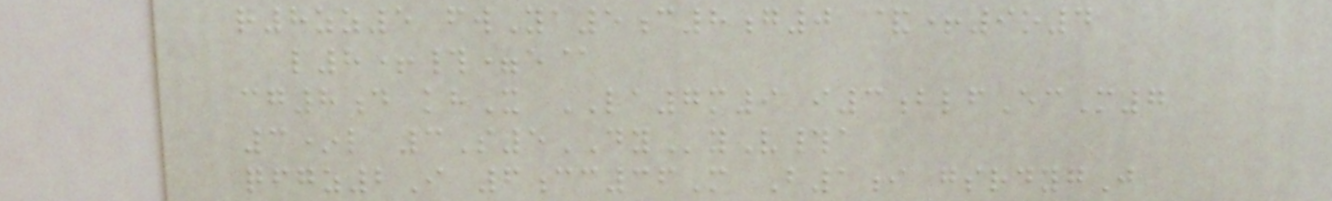r8zz5 fwYa5c8g0 &+9o4
l8+#=e@
cg8d khX LA7m9 i3blfEcM7
3*l 3S5DYyV#a
qfgz2I 6cc36M B1i gsrdygJ
